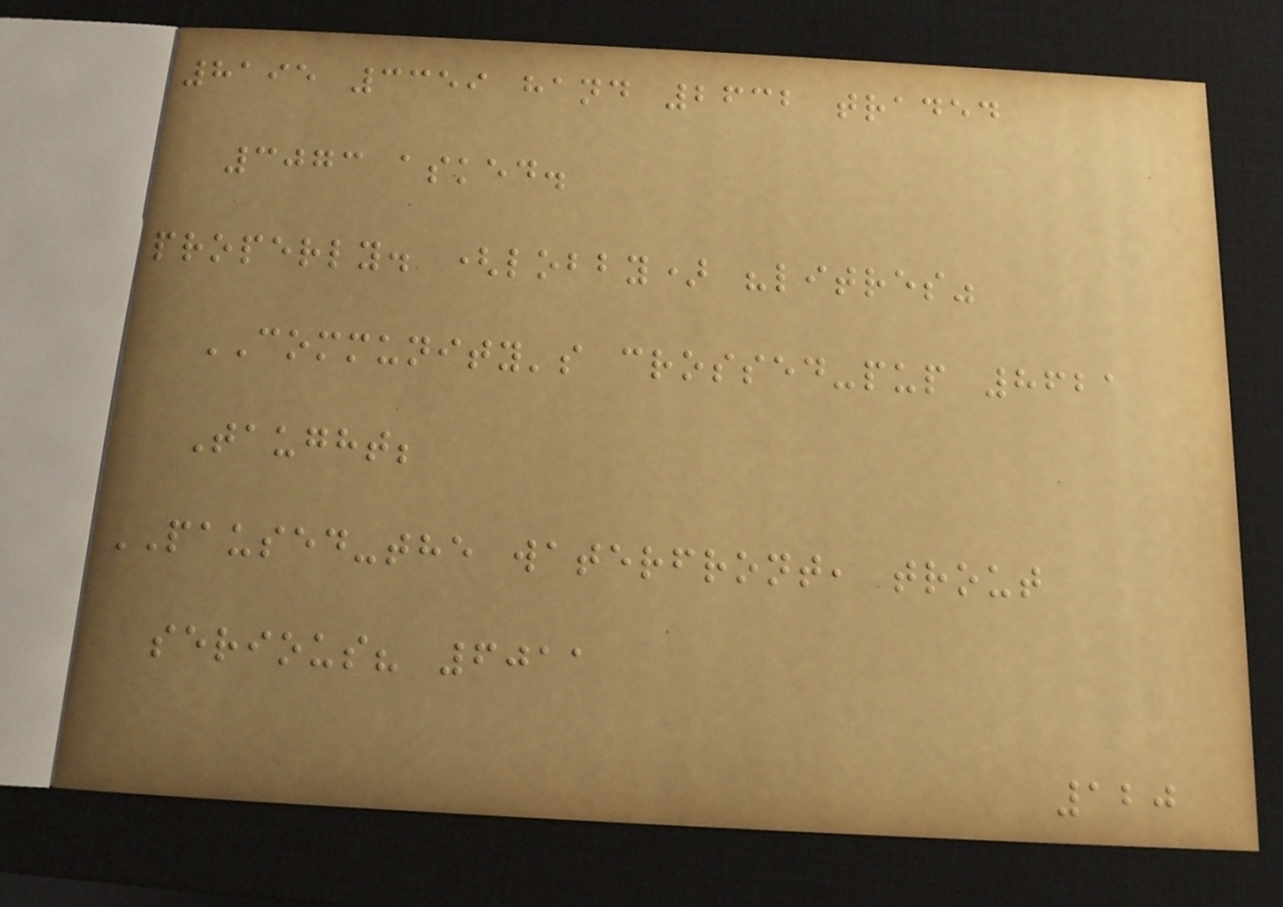8195 3359 hand 2632 traded
3073 asked.
properly. (lobby) "litres"
COMMUNITY's crossed-pup 8621
Taught;
PAUSED-the waterfront, trout
serious? 6011
120
